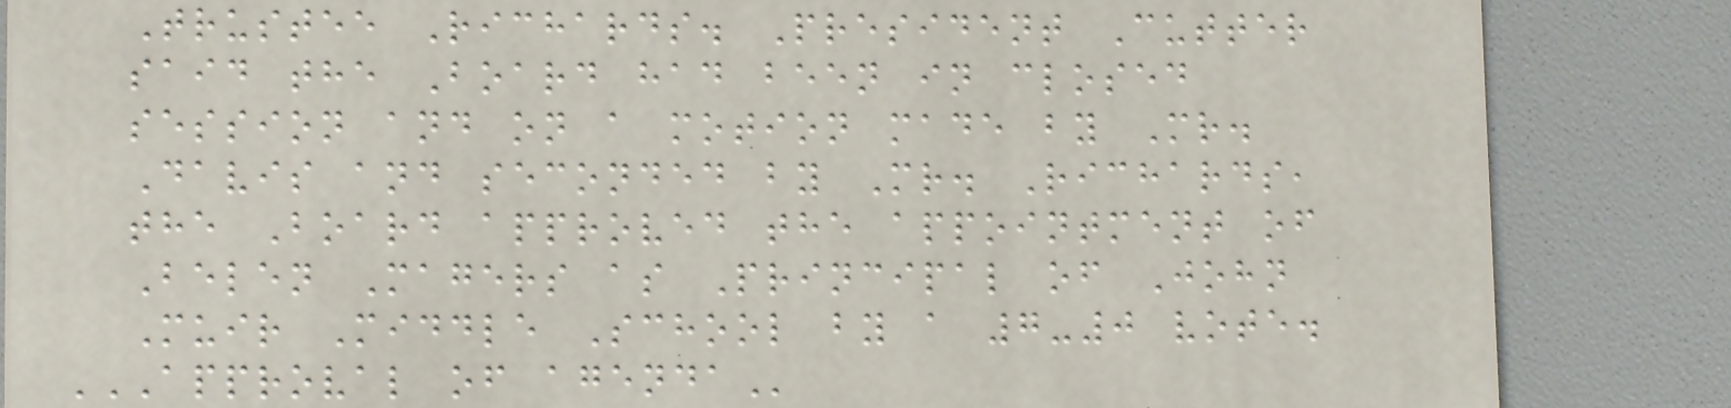Trustee Richards. President Cutter
said the Board had been in closed
session and on a motion made by Mr.
Davis and seconded by Mr. Richards,
the Board approved the appointment of
Belen Magers as Principal of John
Muir Middle School by a 7-0 vote.
APPROVAL OF AGENDA
